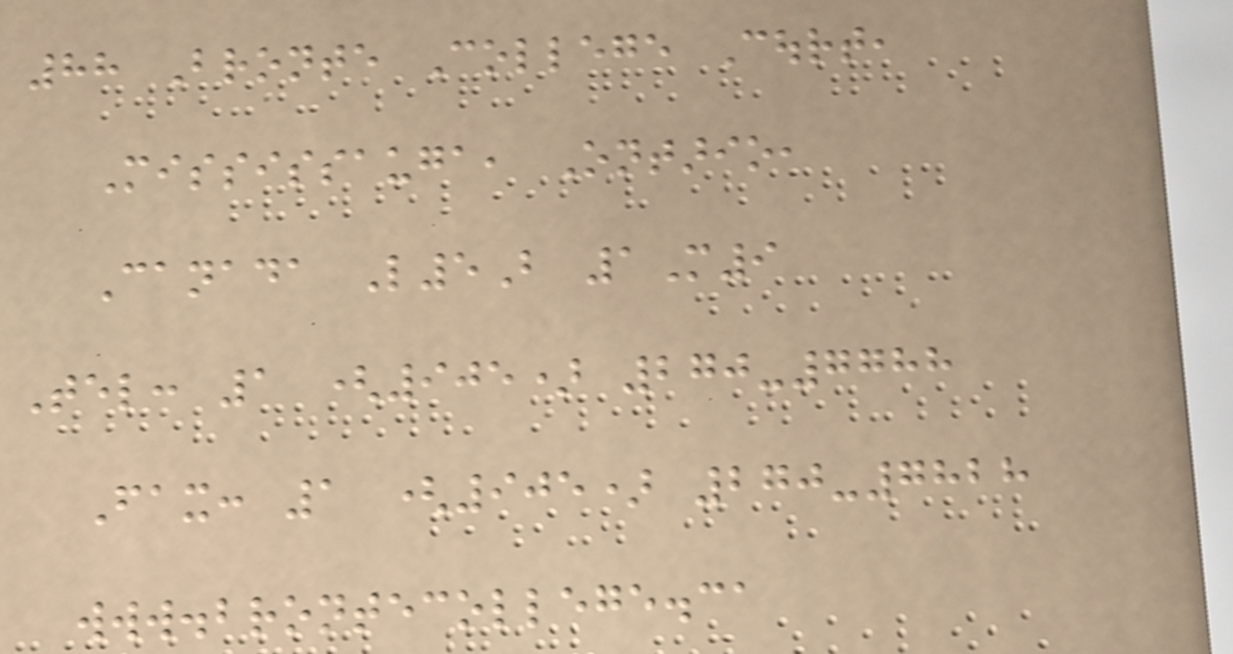88 Bronte College Court,
Mississauga, Ontario,
Canada L5B 1M9
Tel: 1 (905) 270-7788
Fax: 1 (905) 270-7828
www.brontecollege.ca
